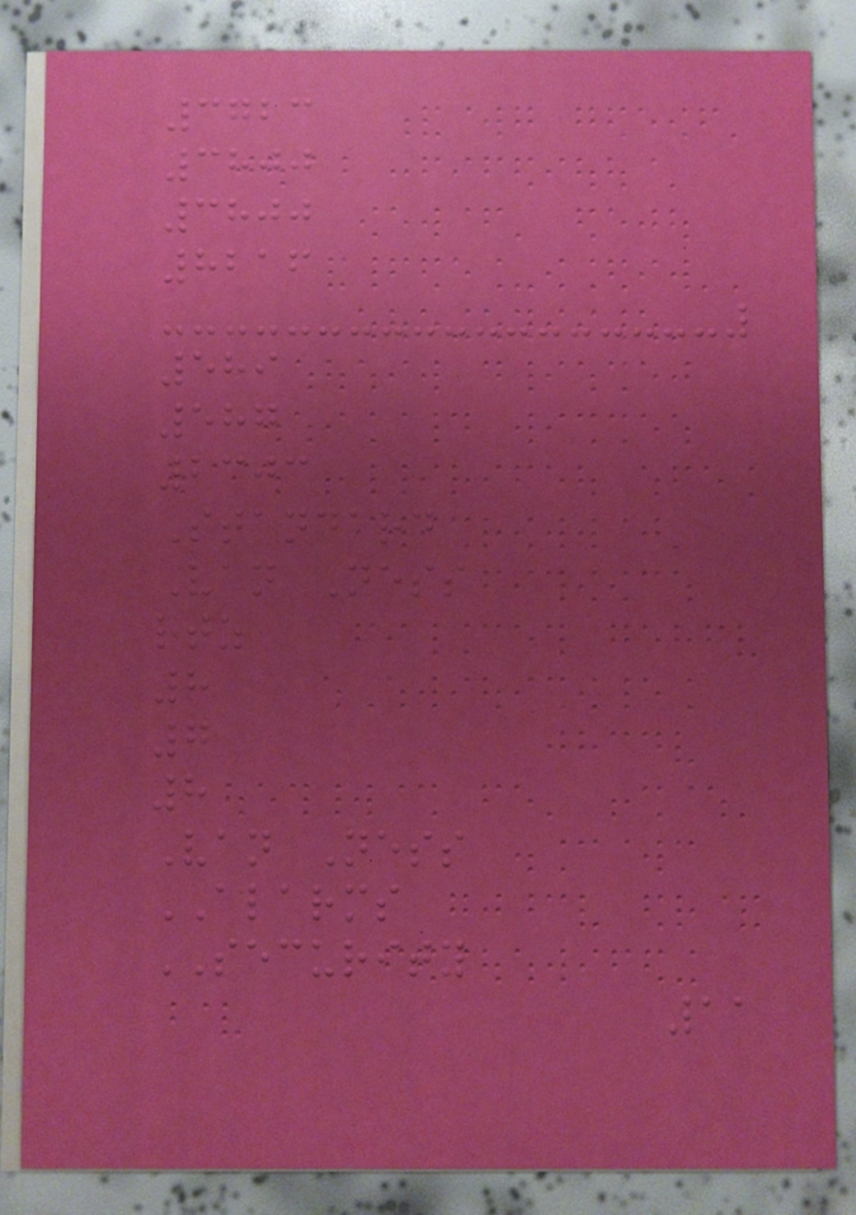3723
3800
3800
8216
589
587
2303
Standard
Van Ness
rtz
8
7
8
Van Ness
ALARMS
SECURITY
11
